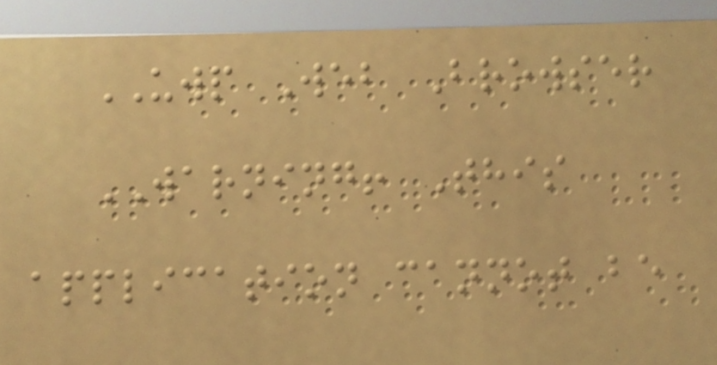UWP Web Browser
WARNING! This
application cannot be
